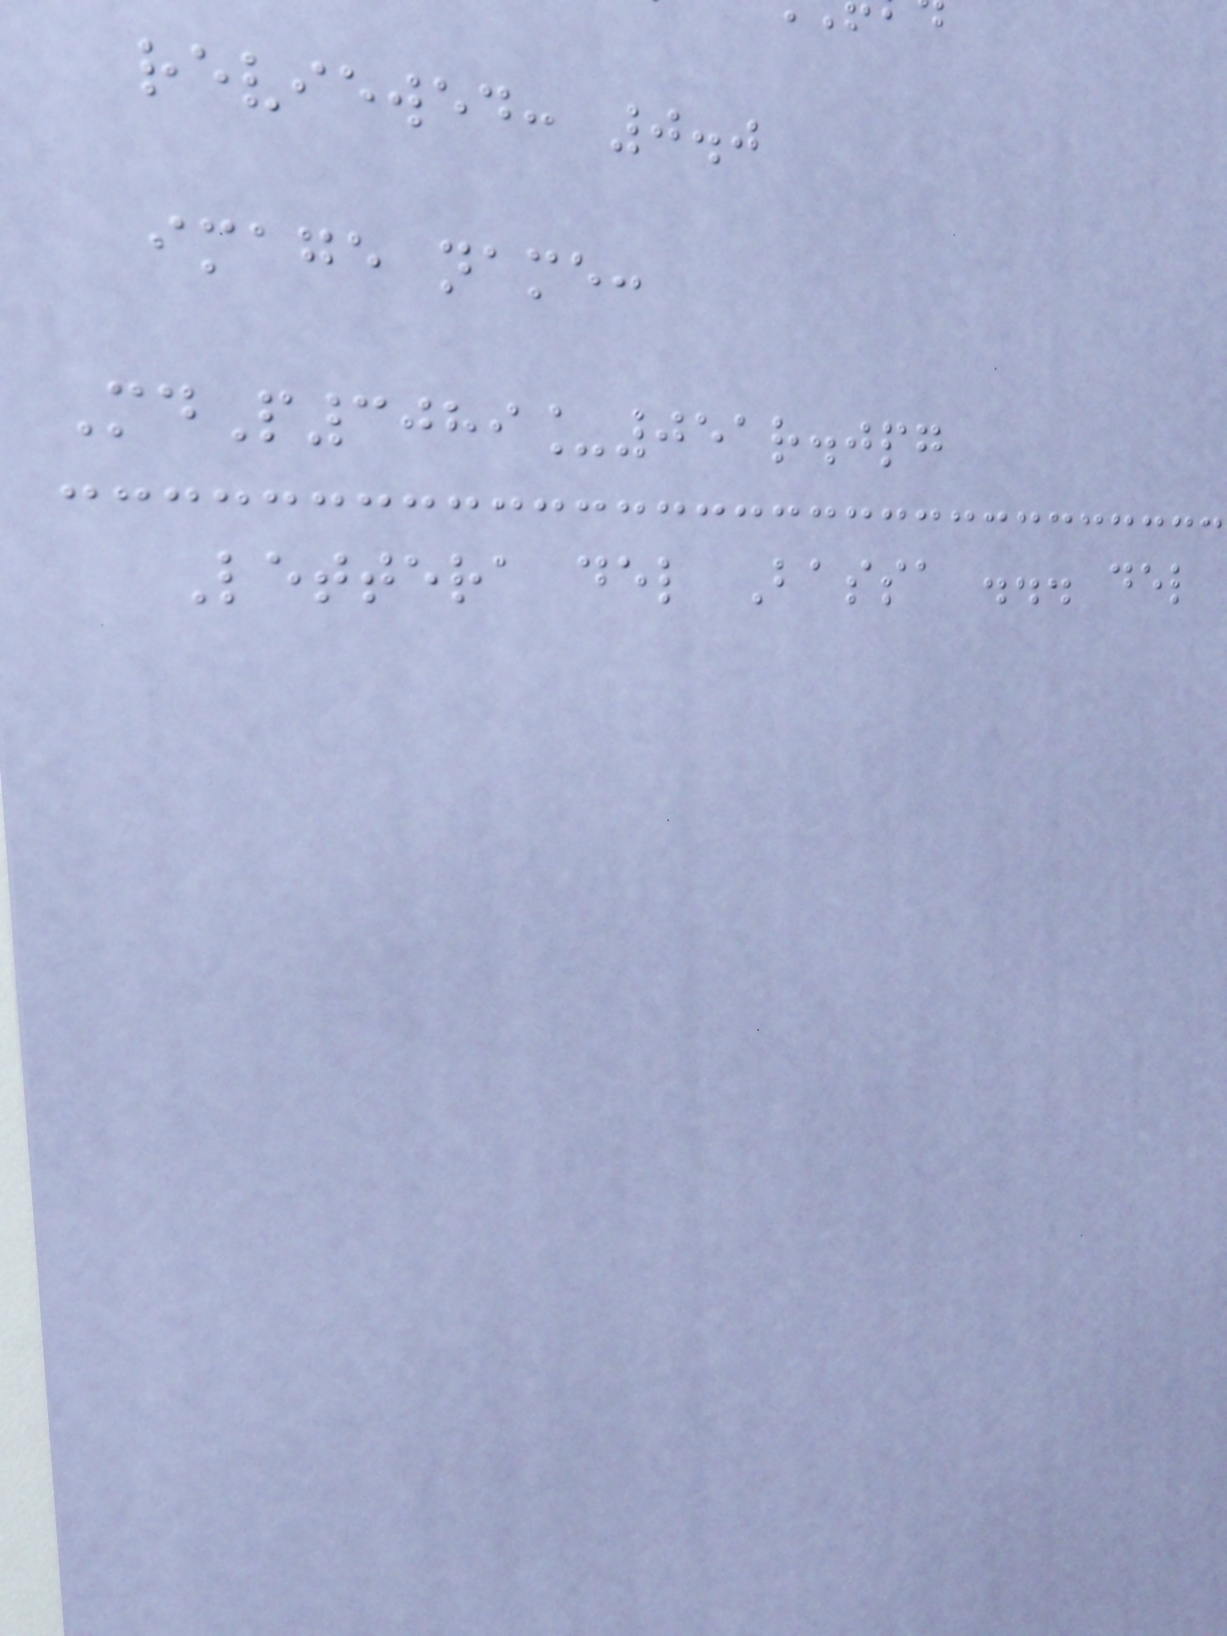reviewed: 0.0
image name:
MdP3089_051r.jpg
Lettera del Bassa ... del
